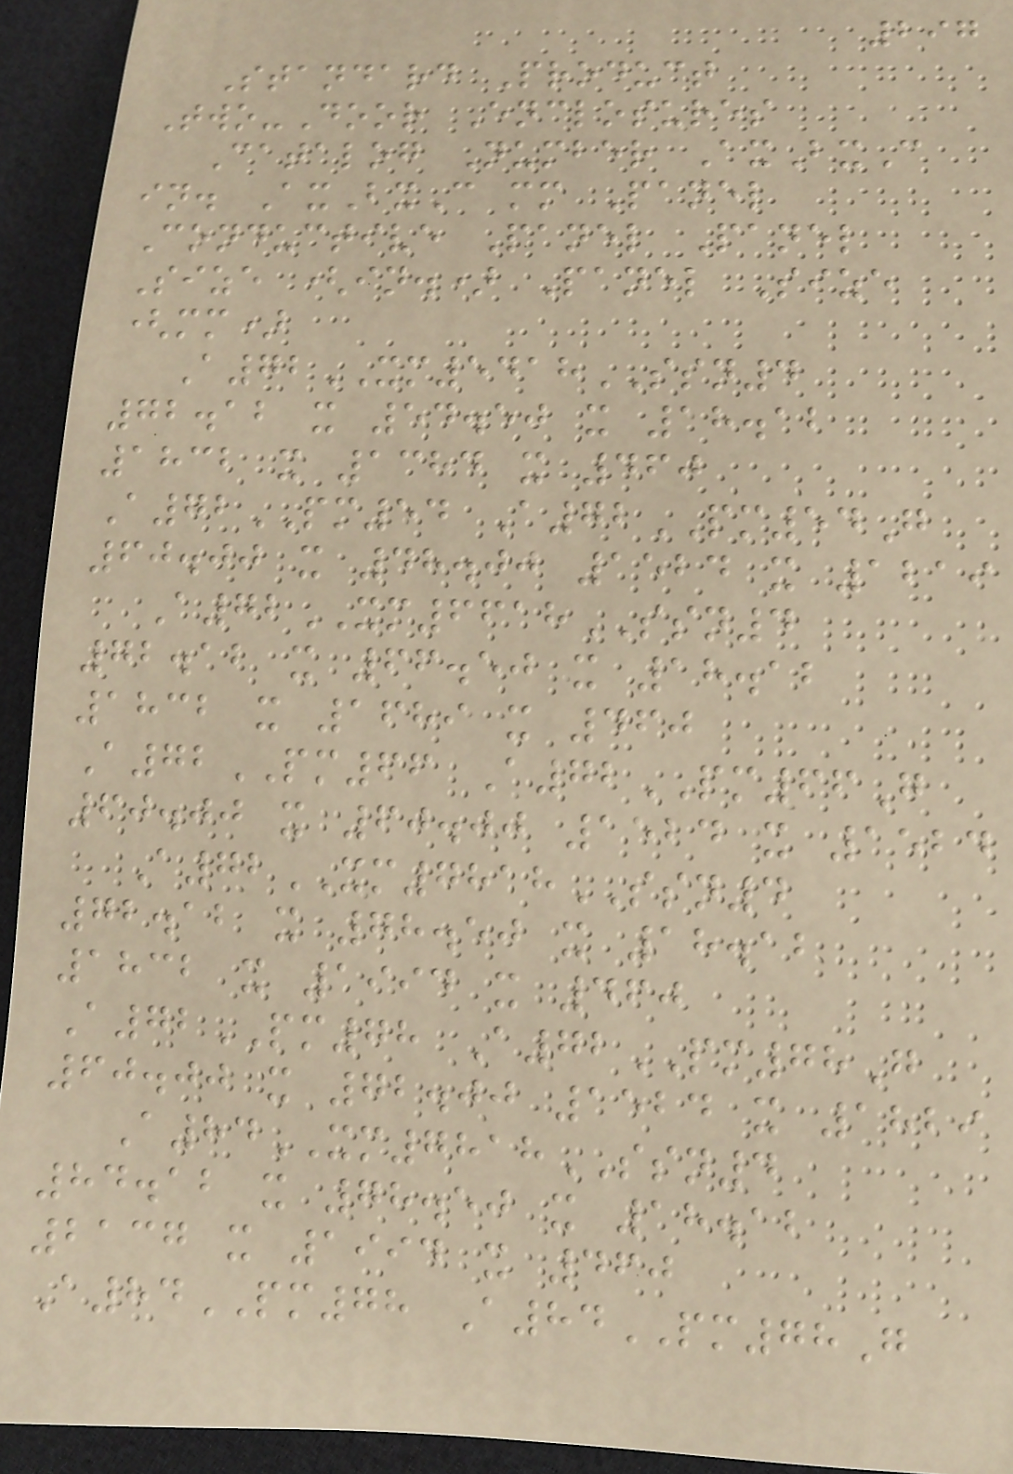297
Standard Product
Two-Door Enclosures
Catalog Number AxBxC
in. AxBxC mm Panel
Conductive Panel Panel
Size (in.) Panel Size
(mm)
A72XM5418SSN4
72.12 x 54.50 x 18.12
1832 x 1384 x 460
A72PM54 A72PM54G
60.00 x 48.00 1524 x 1219
A72XM6618SSN4
72.12 x 66.50 x 18.12
1832 x 1689 x 460
A72PM66 A72PM66G
60.00 x 60.00 1524 x 1524
A72XM7818SSN4
72.12 x 78.50 x 18.12
1832 x 1994 x 460
A72PM78 A72PM78G
60.00 x 72.00 1524 x 1829
A84XM7818SSN4
84.12 x 78.50 x 18.12
2137 x 1994 x 460
A84PM78 A84PM78G
